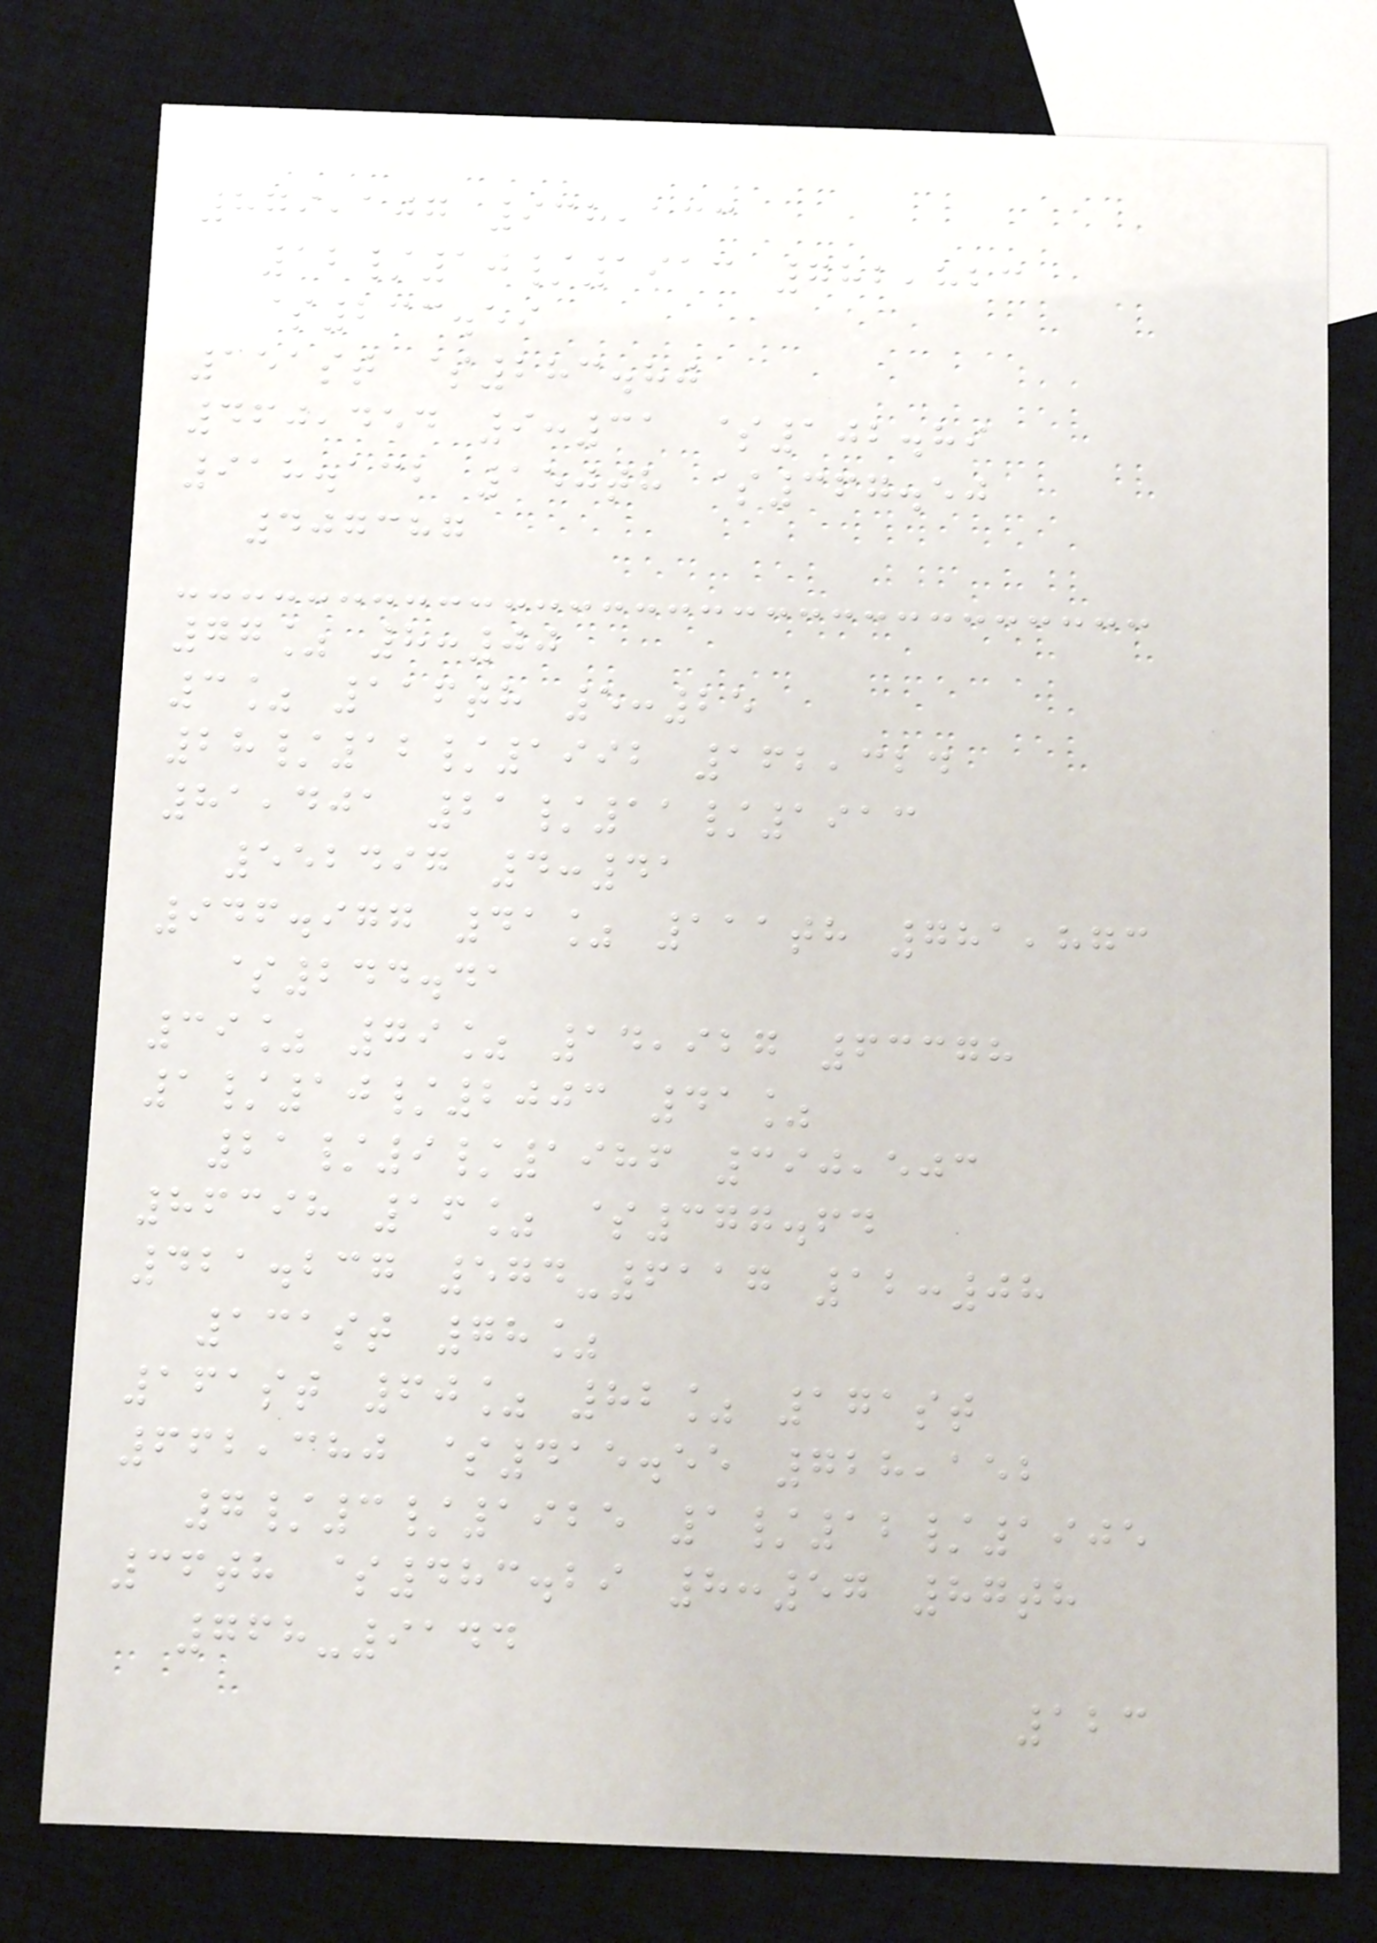879,107 938,133
12/10/1913 782,823
$233.59
151st $283.80
460,454 9:31 $102.89
918.132 150th $367.50
407387
77% 8:00
3% 116th 5:25
28/12/1992 162,324
81,401 21/11/1913
552497 4:41
946.977 41% 111th 781,873
$244.41
39% 79% 14,927 63378
1/10/2003 41%
21/9/1986 390,503
86398 16% $377.64
421.237 574-6117 12:08
131st 78%
161st 60% 82% 171st
662,380 $415.55 728,152
7/3/1925 1/12/1905
36th $483.29 8:57 87th
768-9144
123
